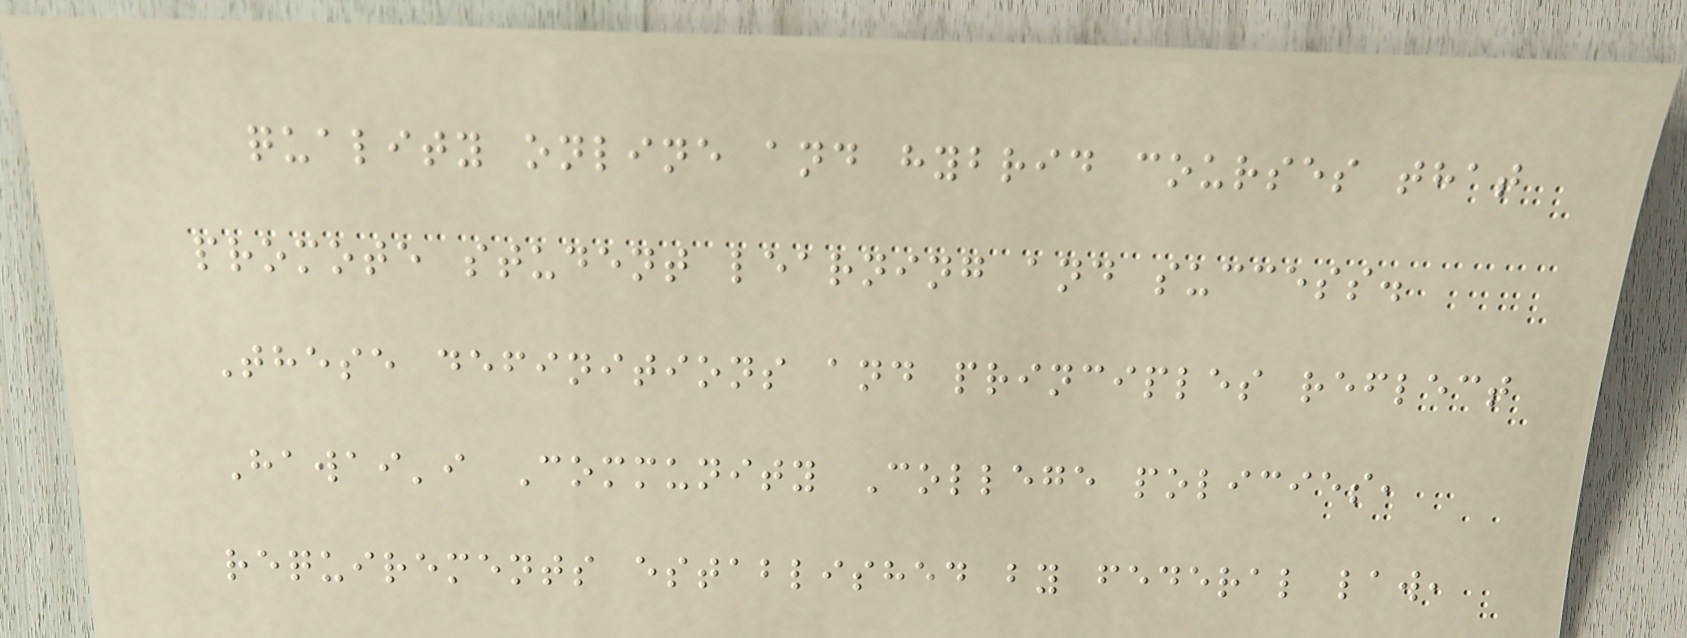quality online and hybrid courses that
promote student learning and success.
These definitions and principles reflect
Hawai'i Community College policies,
requirements established by federal law,
